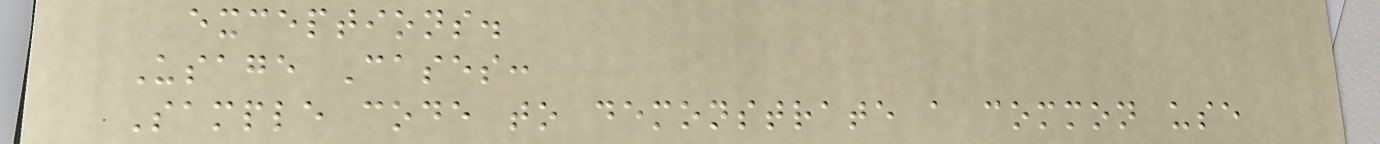exceptions.
Usage Cases:
Sample code to demonstrate a common use
